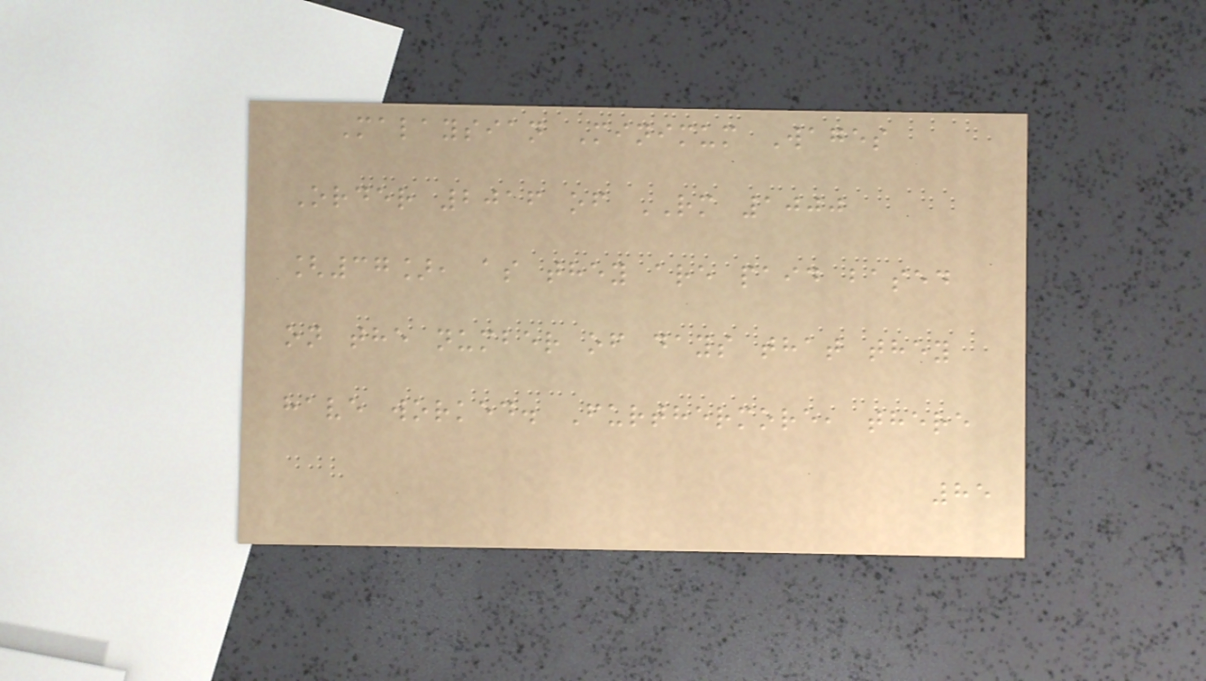Malaysian Minimum Wages
Order 2016 of RM 1000
[37], as they are paid based
on the number of days that they
have worked. Furthermore, there
85
